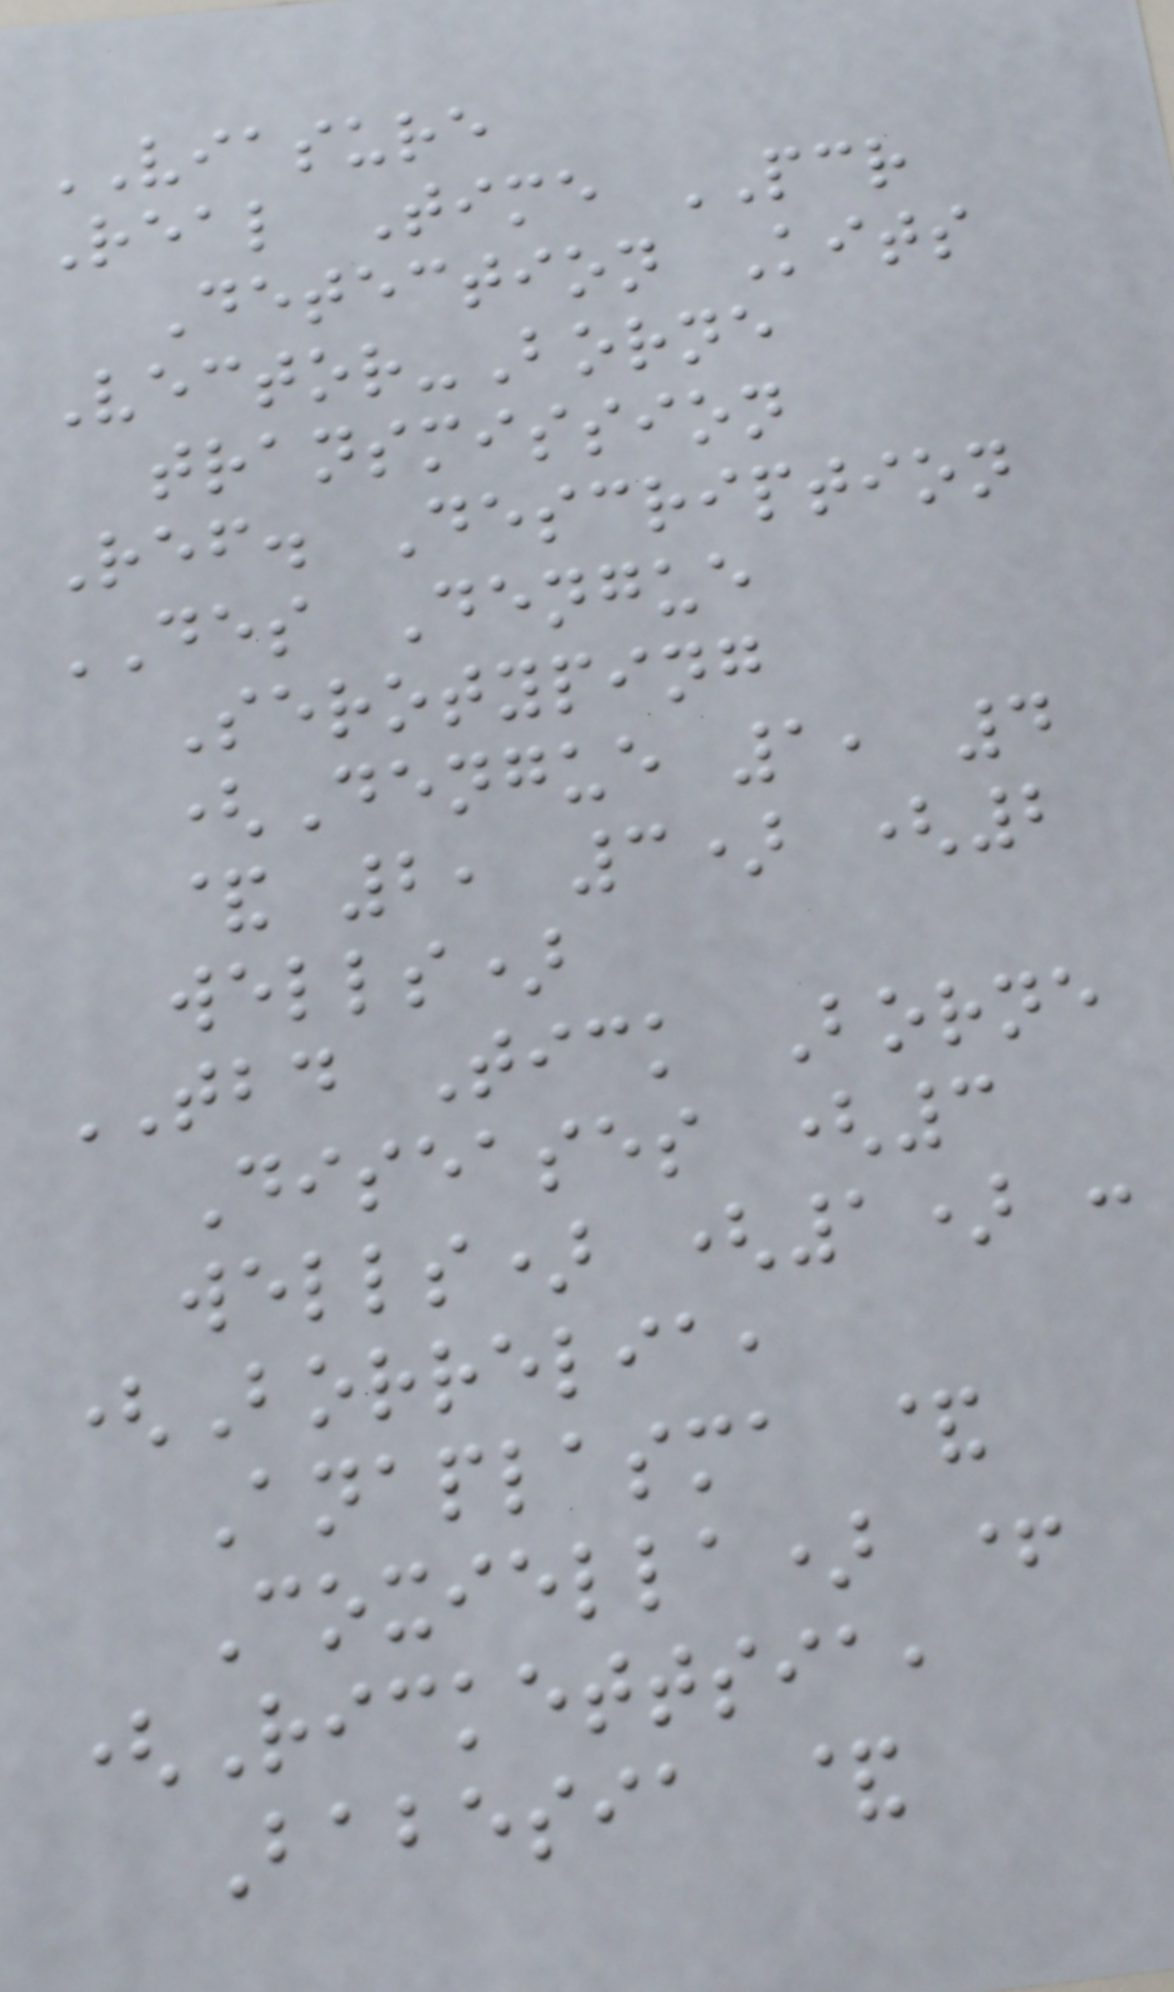VIASURE
Real Time PCR
Detection Kits
Vector-Borne
transmission
Ref. Description
DES Dengue
Serotyping
(Dengue 1, 4
& 2, 3) (2
wells)
TBD Tick Borne
Diseases (3
wells) (1) :
(Borrelia,
Anaplasma &
Coxiella) +
(Rickettsia,
Babesia &
